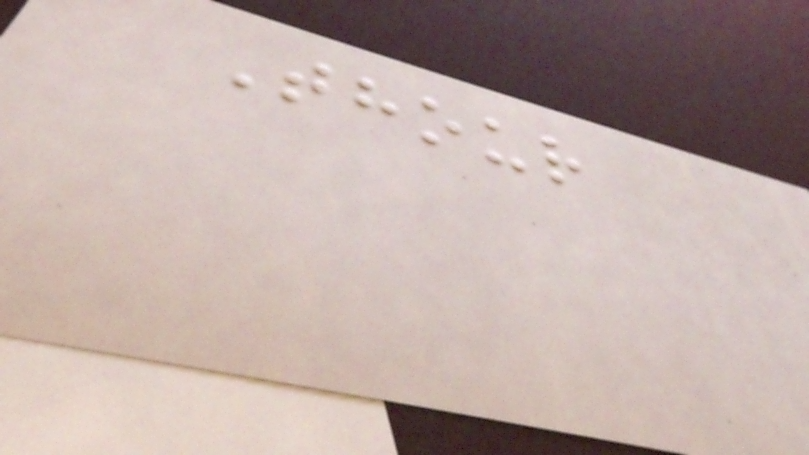Thour
